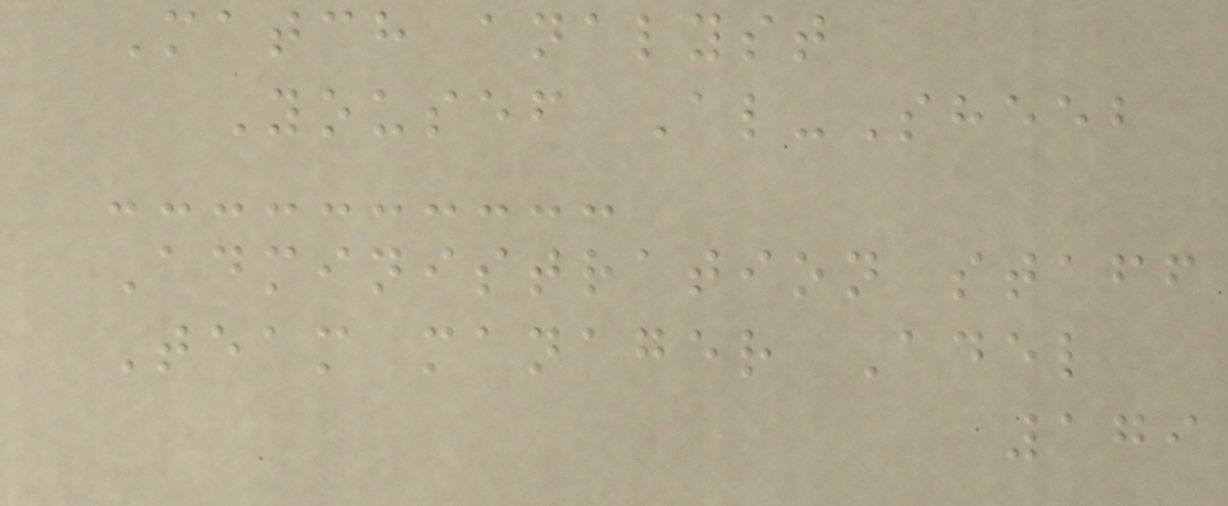Match analyst
Yousef Al-Sheeb
Administration staff
Team manager Adel
179
